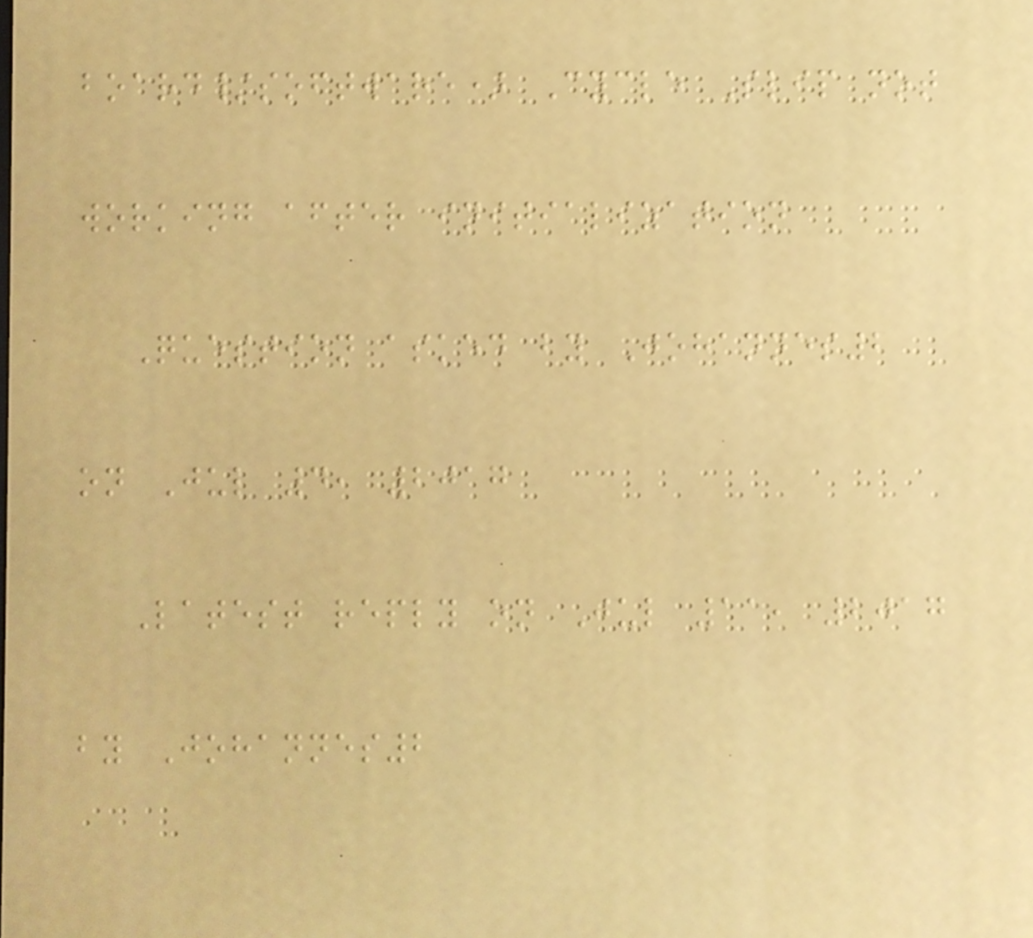board/software) Cycle Slip not
working after initialization
Question asked by Johannes2
on Jul 4, 2017
Latest reply on Jul 11, 2017
by Johannes2
